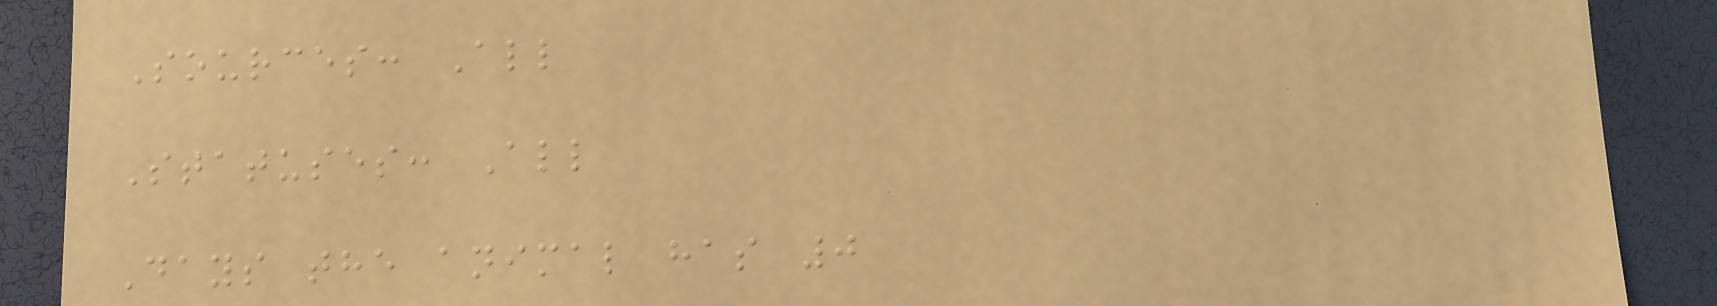Sources: All
Statuses: All
Days the animal has 0
